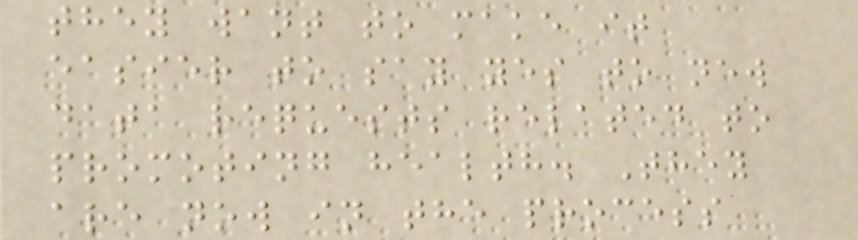they want to make it
easier to say yes to new
data requests related to
promoting health. They
are now in the process
